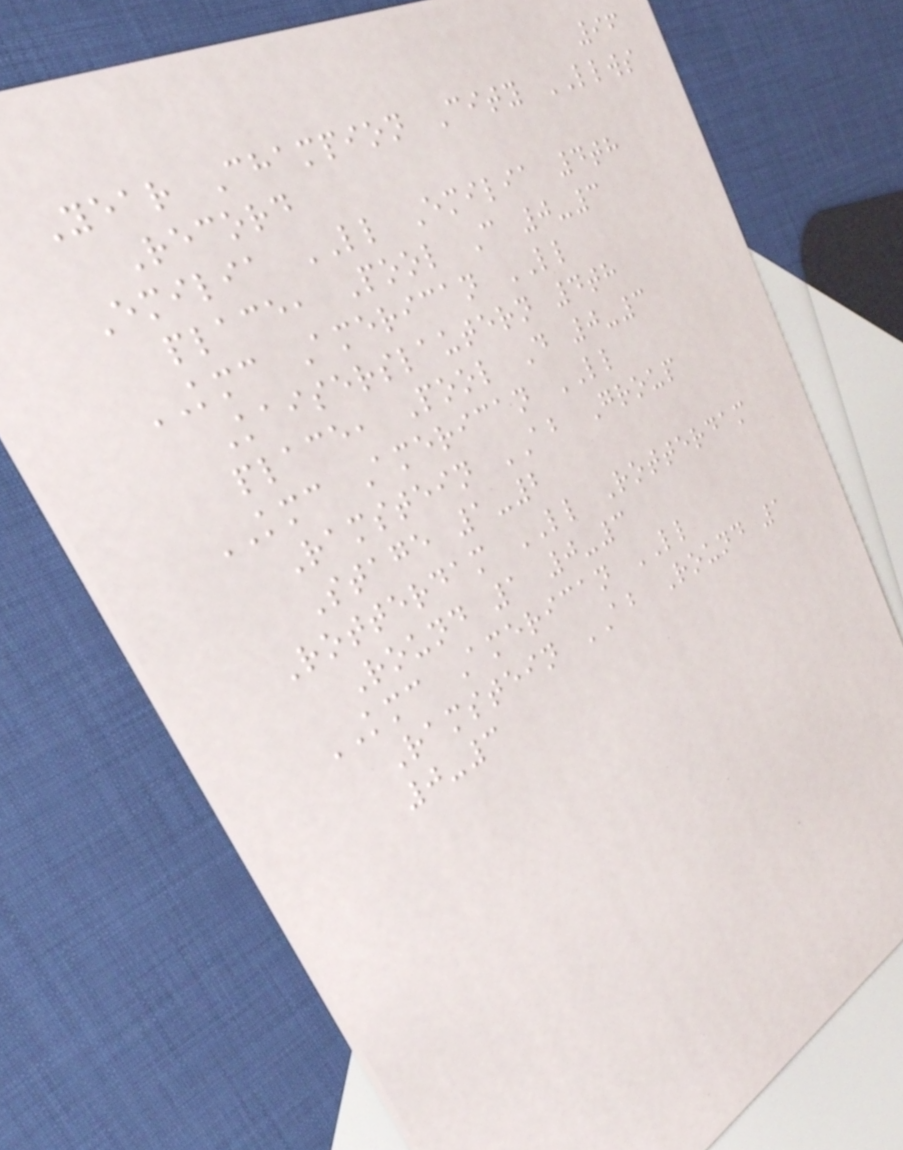96
Year Champion City LLWS
Record
Emilia LL Emilia 4th
place, Pool C 0-3
KMC American LL
Kaiserslautern 4th
place, Pool D 0-3
KMC American LL
Ramstein AB Group
Stage 1-2
Rotterdam LL Rotterdam
Round 1 0-3
KMC American LL
Ramstein AB Round 1
0-3
